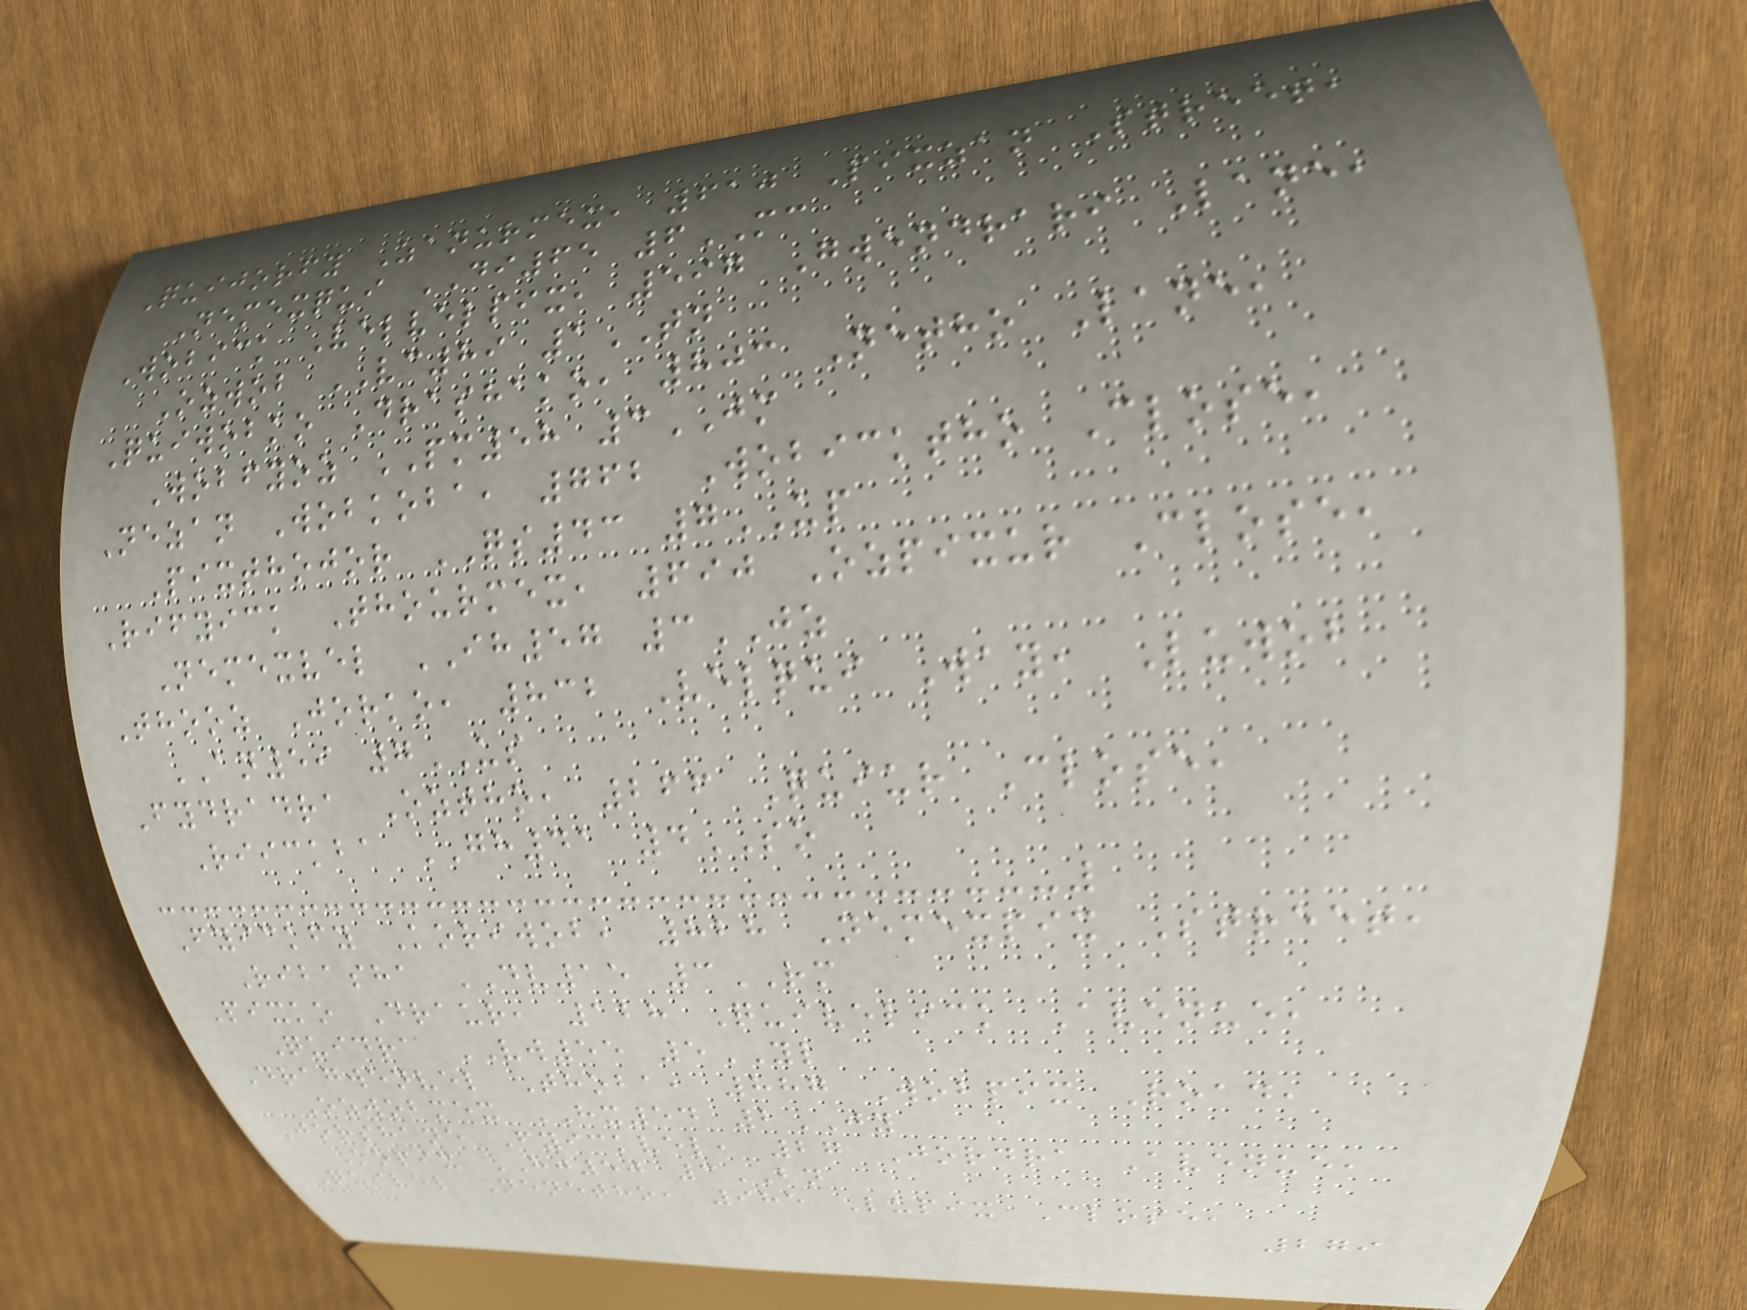Quijorfy Zanurmex, 610 Pixzan Street,
Nemexqui DI65 6MC
Wobick Velvelpix, 597 Gwendrari Lane,
Ozwob VC89 1TN
Quiwobko Drashako, 803 Netho Lane,
Wobfyoz PM58 3JM
Nezan Wobkoba, 762 Wobicktho Close,
Pixthojor QS43 7UP
Rifyick Thourmex, 690 Ozpixur Close,
Nemexvel IH57 3JZ
Thooz Jorko, 832 Velqui Way, Luwob
AN59 7US
Fydradra Oztho, 266 Quiur Close,
Riickba GH41 4SO
Fyickfy Koriwob, 828 Nemexpix Street,
Ribasha DV15 3RM
Pixko Draur, 128 Quivelick Avenue,
Quidra VW55 5YL
Dragwenvel Thoba, 887 Wobpix Road,
Ozwobmex HX54 2JY
Jorshane Fyickvel, 27 Jordra Avenue,
Kopix HJ50 3BN
Quivel Nenetho, 985 Lupix Close,
279
